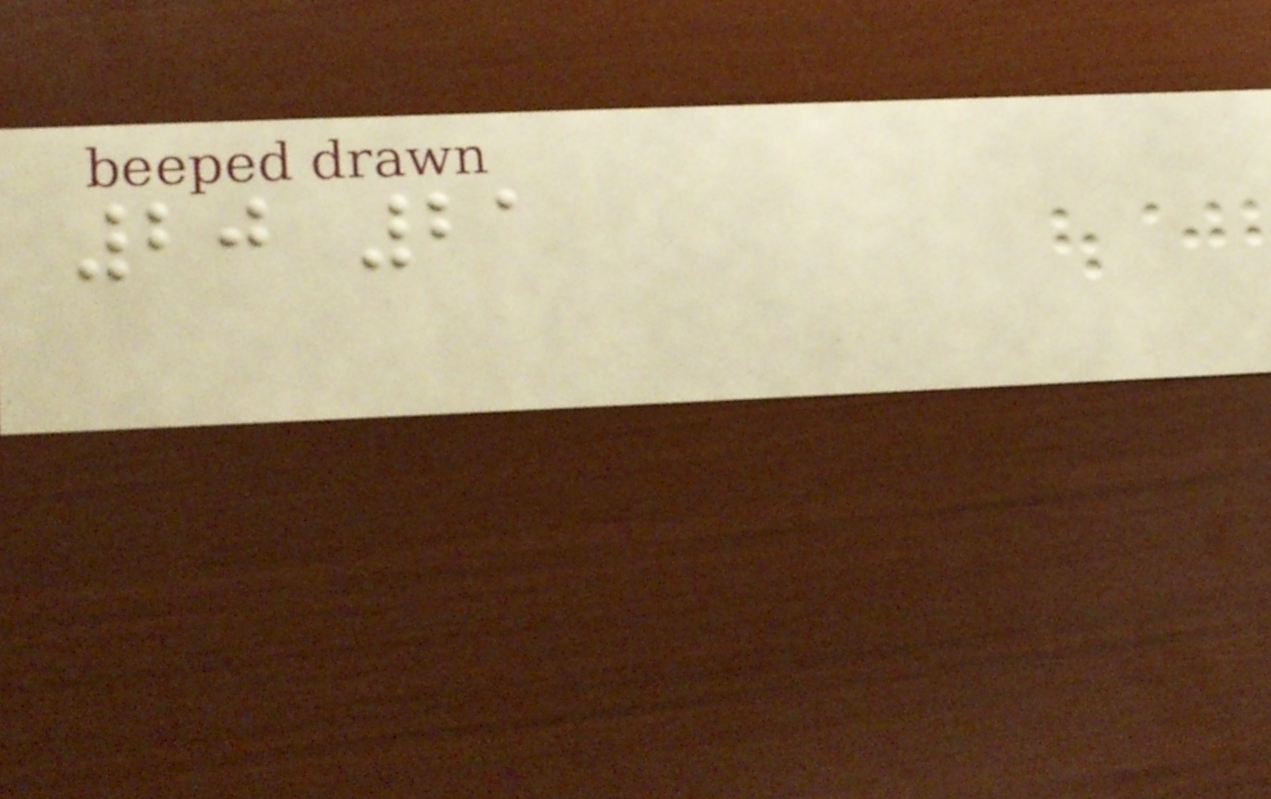20 21
